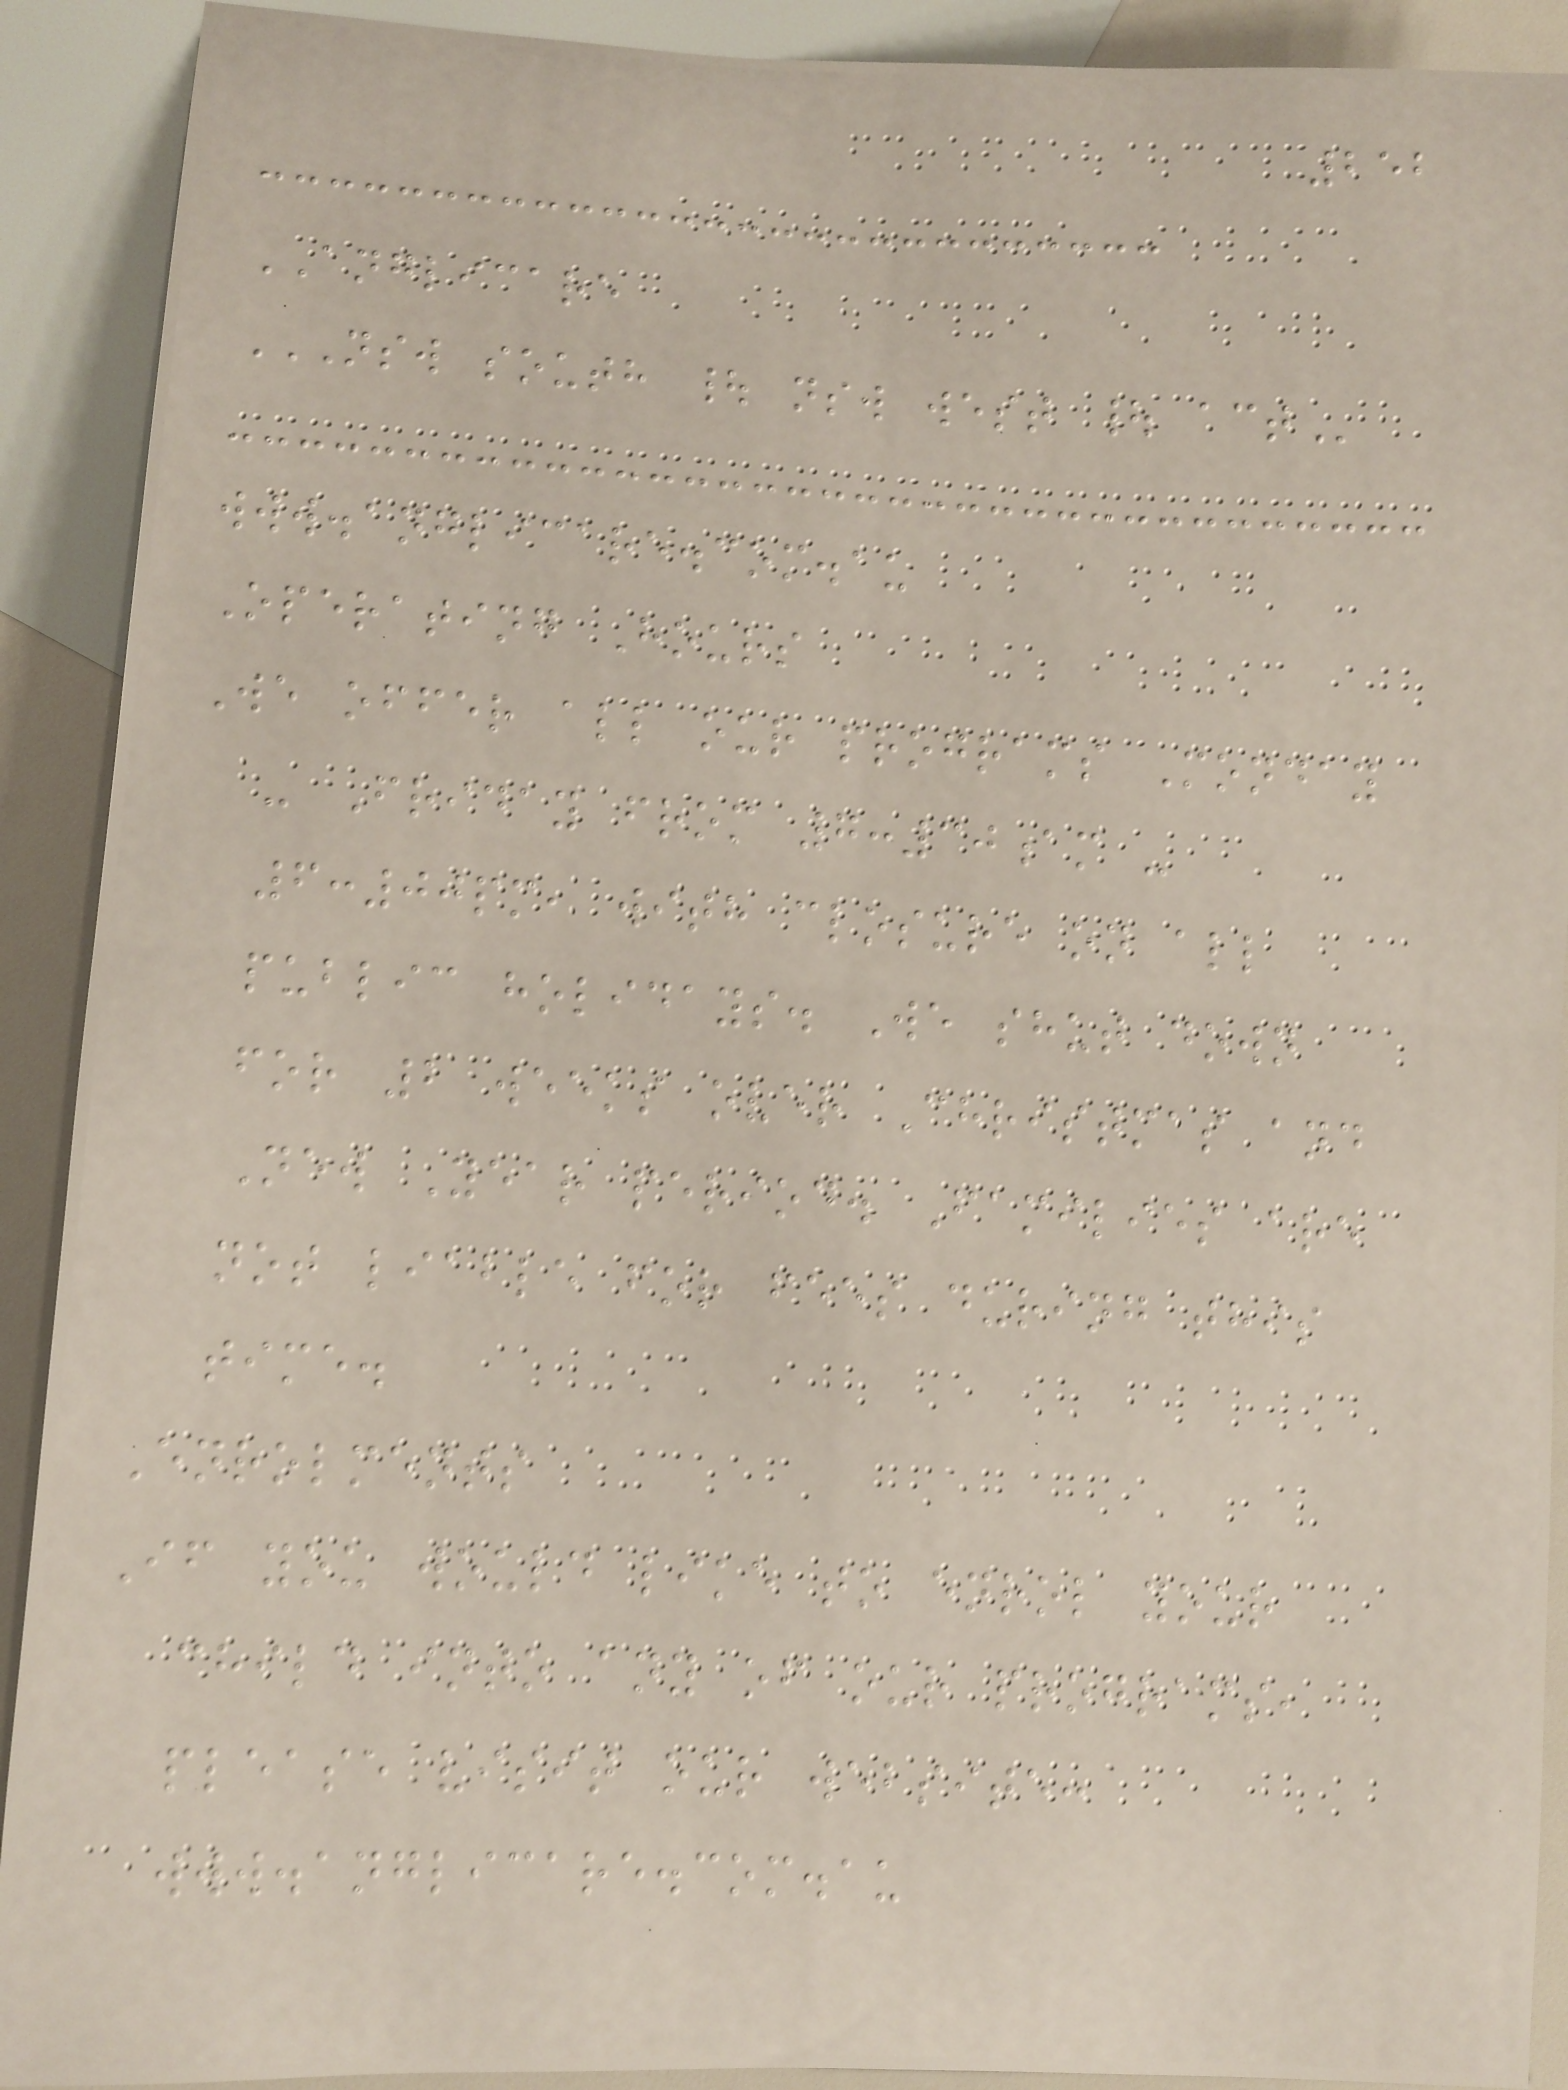252
ANGLICARE
NSW SOUTH | NSW WEST | ACT
www.anglicare.com.au
Operating Hours
We offer all our programs Monday
- Friday from 7:30am -
6:00pm, with closure on all
public holidays. We shut down
for 2 weeks over Christmas and
New Year period. Families are
not liable for fees during this
time.
Enrolments
If you would like to enrol your
child into any of our programs,
please visit our website:
www.anglicare.com.au
